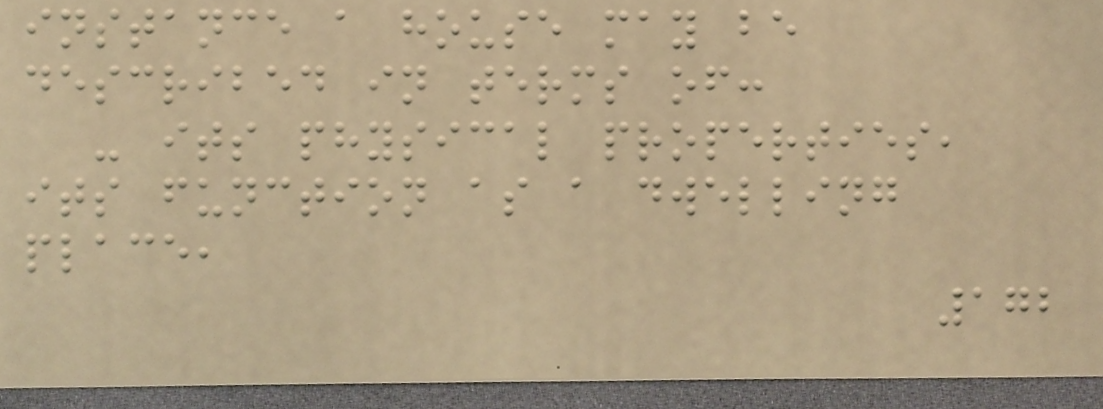instance a house may be
described in terms of:
- its physical properties,
its function as a dwelling
place,
172
